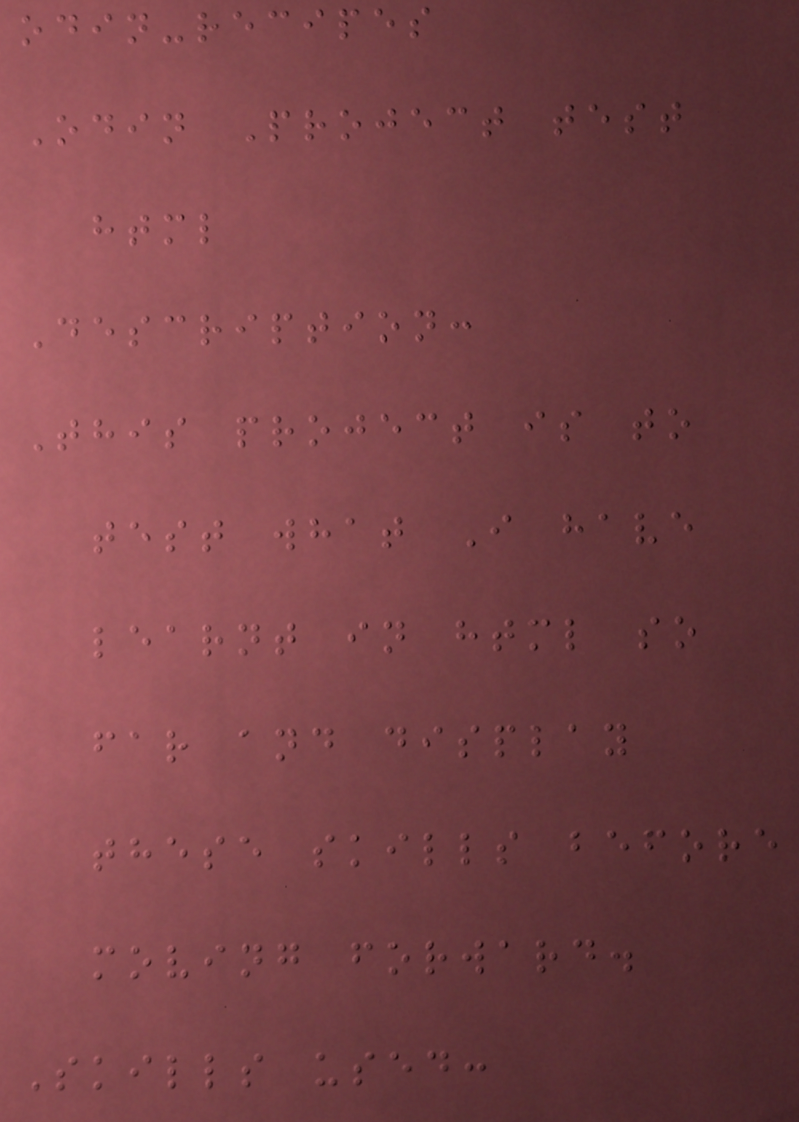odin-recipes
Odin Project test
html
Description:
This project is to
test what I have
learnt in html so
far and display
these skills before
moving forward.
Skills used:
